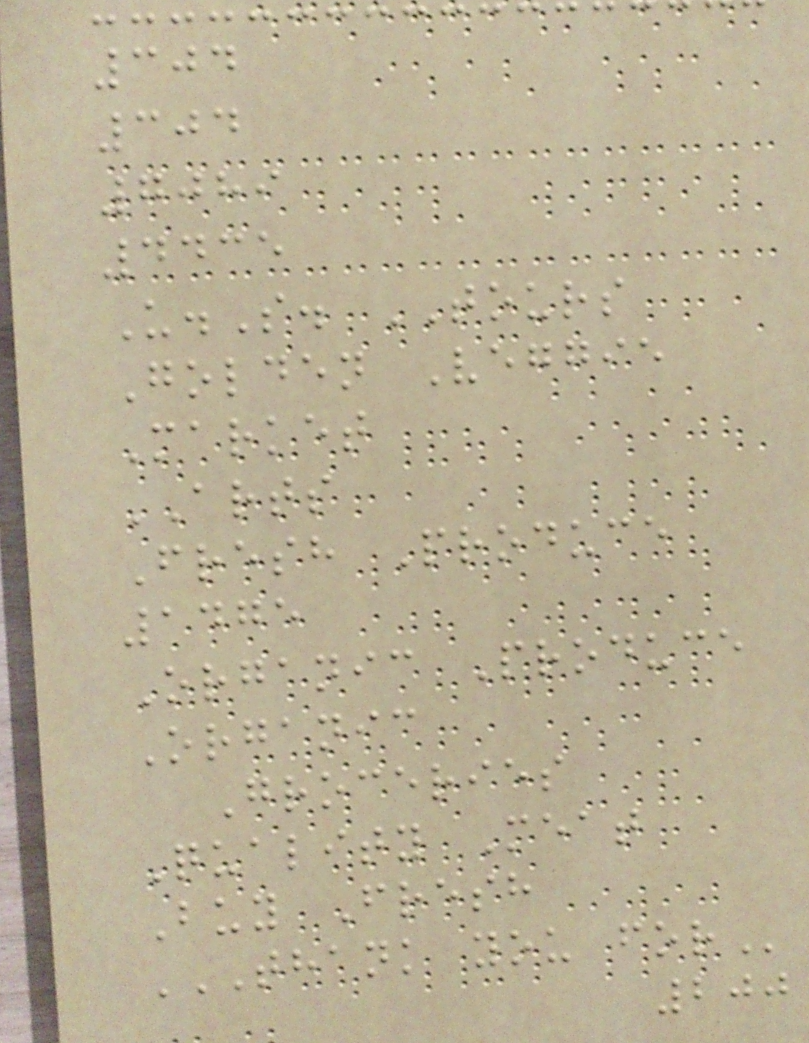304
304
7089
4435
U.S. TOURS
Golden Veggie
Market
ARTS
Fresh Produce
1475
Organic Produce
Organic
Groceries
Quality Meat
Buy Fresh
THANK YOU FOR
200
